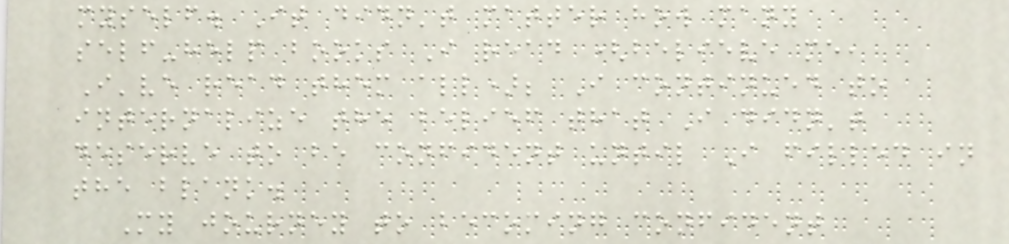myself. It didn't matter how many
self-help books I read (believe me,
I've read them all); I continued to
internalize the belief that I didn't
deserve to be confident until I filled in
the blank.
My journey to becoming confident
